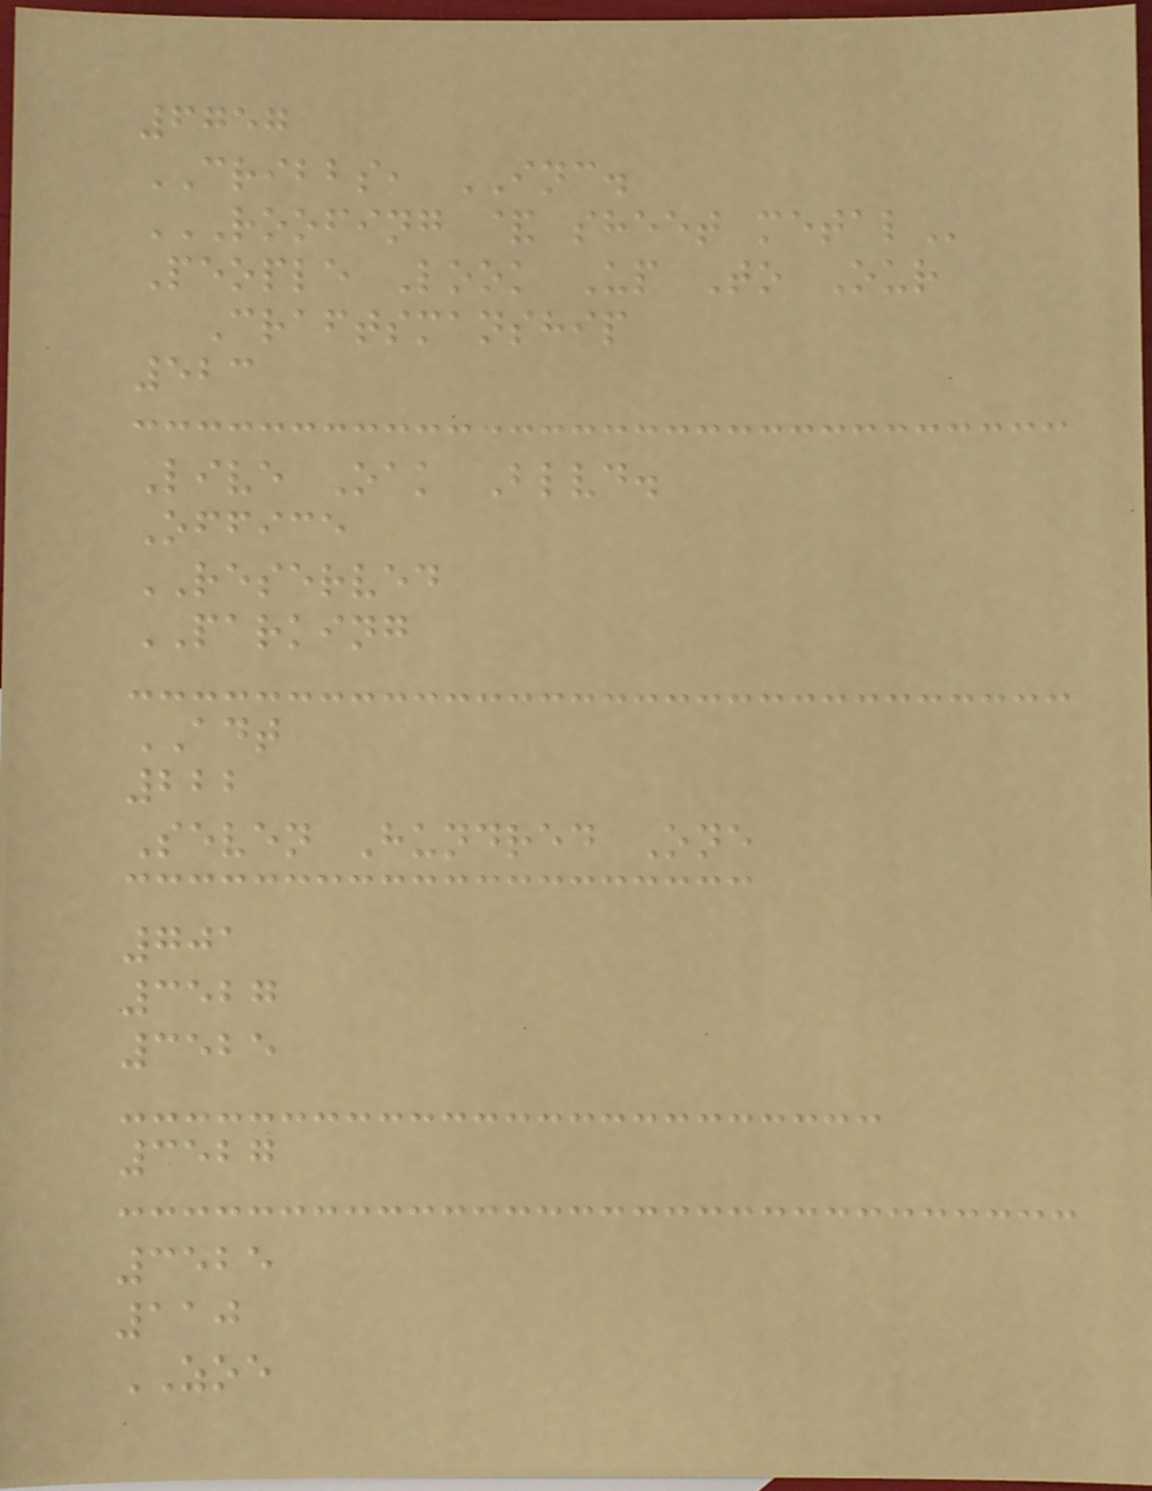6757
CRIBBS, INC.
ROOFING & SHEET METAL
People Look Up To Our
Craftsmanship
523
Live Oak Blvd.
Office
RESERVED
PARKING
ADT
222
Seven Hundred One
701
3527
3525
3527
3525
110
ZOE
